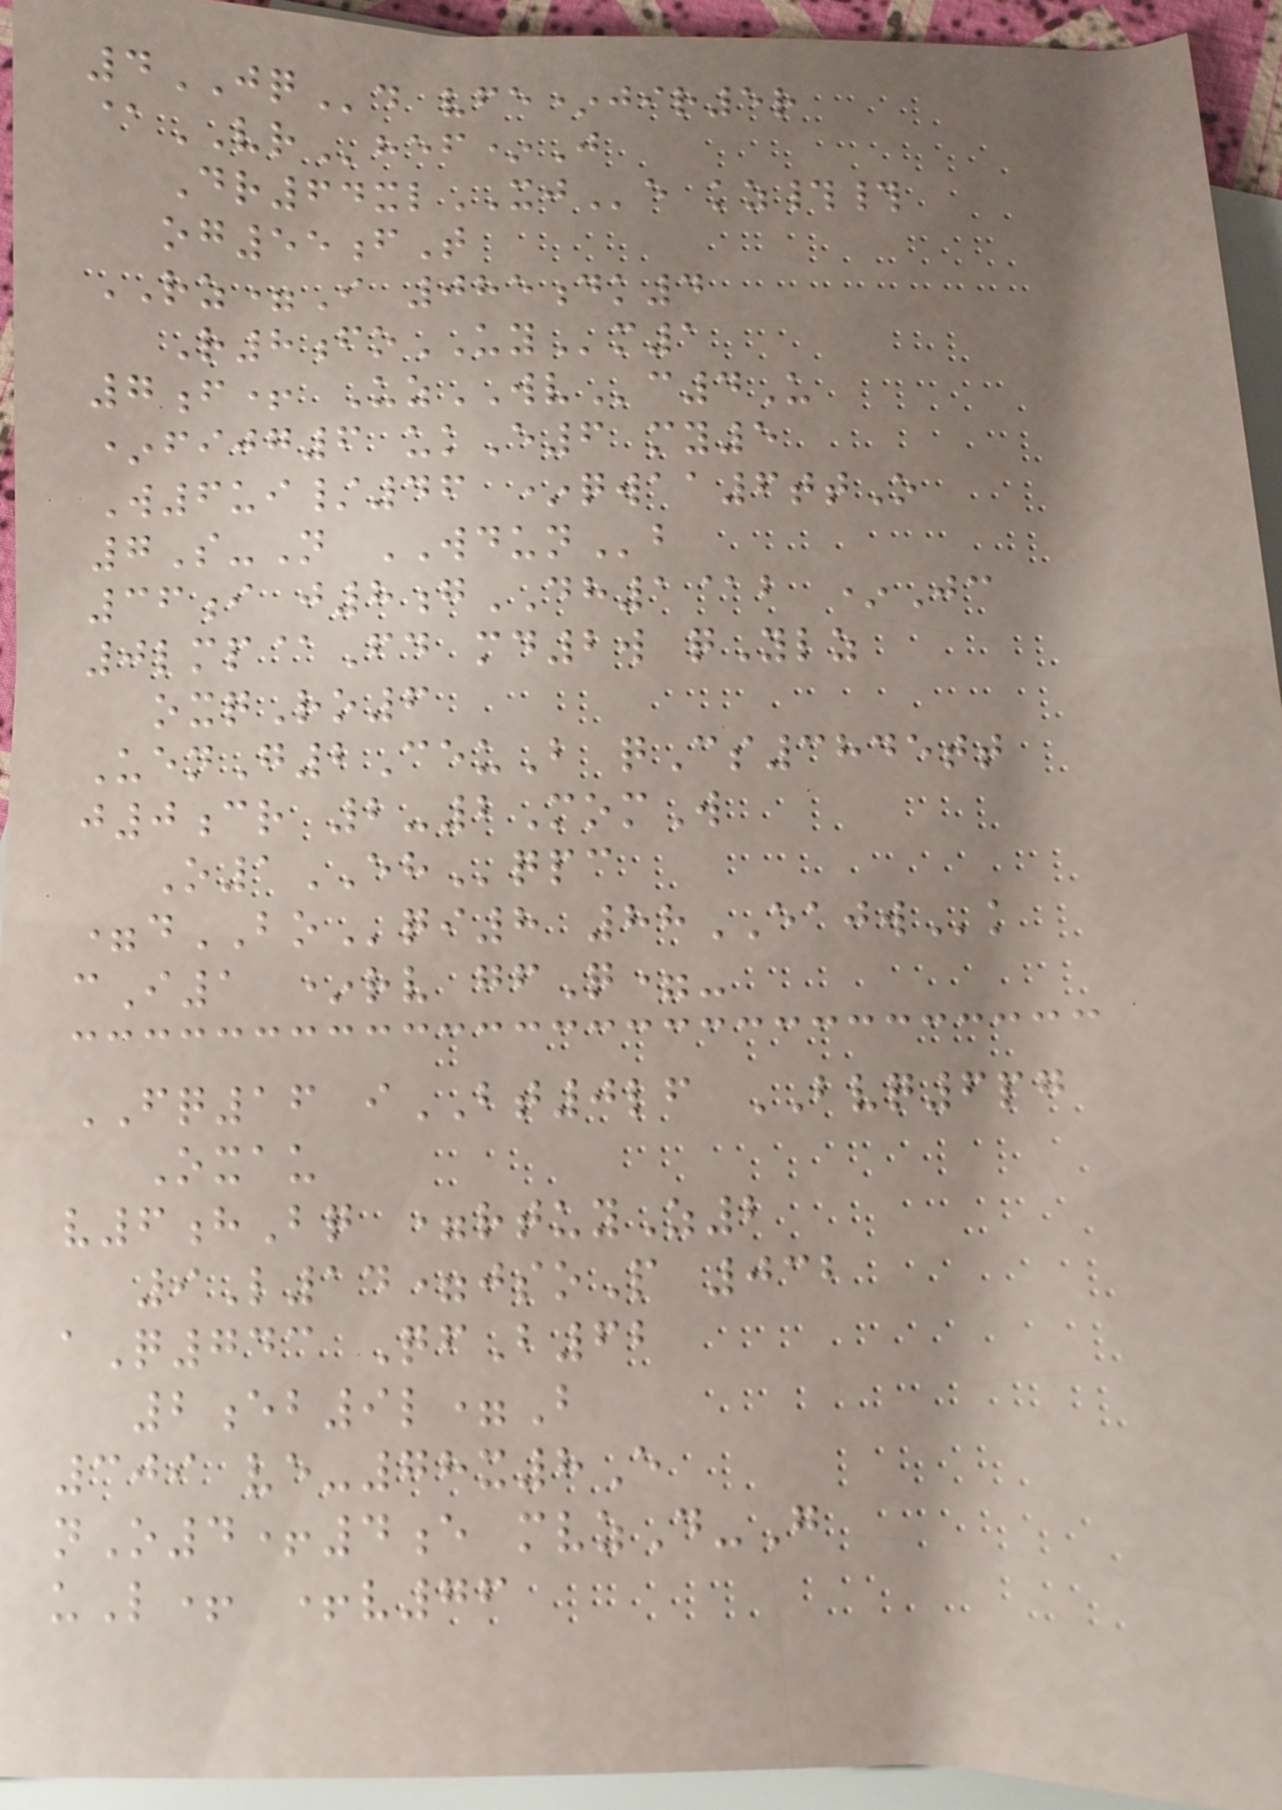4JQd vfe*jir5r
@VRhef*J
Dr64xlXJe kz##
og55fT
RZ=I 085dk4
R8foUYm1
7f+ UzWVc4U
*fijg6 ukE6 my5
W6ui/46 *qwaa6ttO
7S-N WDUNb
36i j8gDH1@b *Jc
0lmp@Fd md2w qYlz
oxqRo6
UenG2CeuB qCs3845tt
j0cr 2-2MomW
O1EHqpc
=dBOqi8 88EAJWk
cI1 *rv gfQ=-
FQ16 iBT0lf BVQ6pg
Oxau
v6hBq =rtuyZ2
9L14=jsoP 032
aQ743 QfB62
2eb9l=B
309 ve-78x8E
nO4+4e mvzD-G
uL+ +v76
